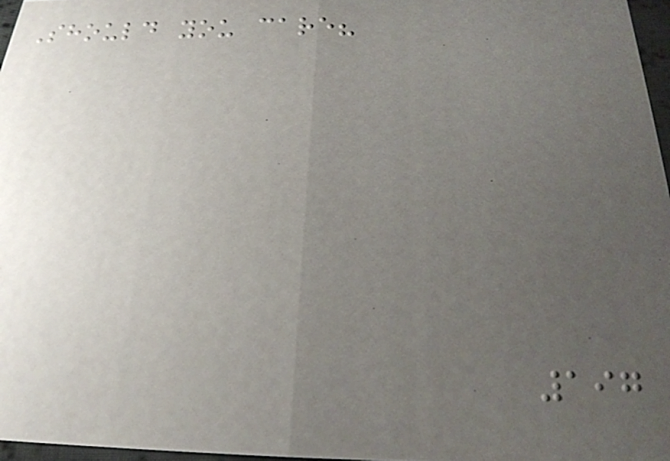Should you care?
197
